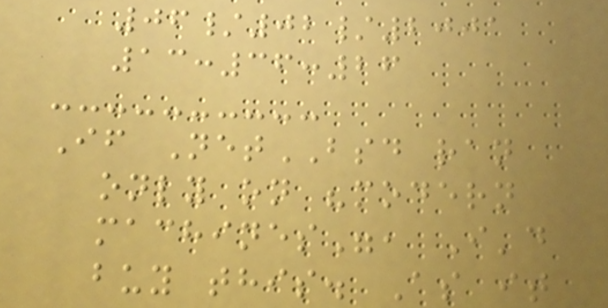06/02/2001
13:36:26
If NetBSD ran
only on "modern
machines", I'd
buy this. As it
